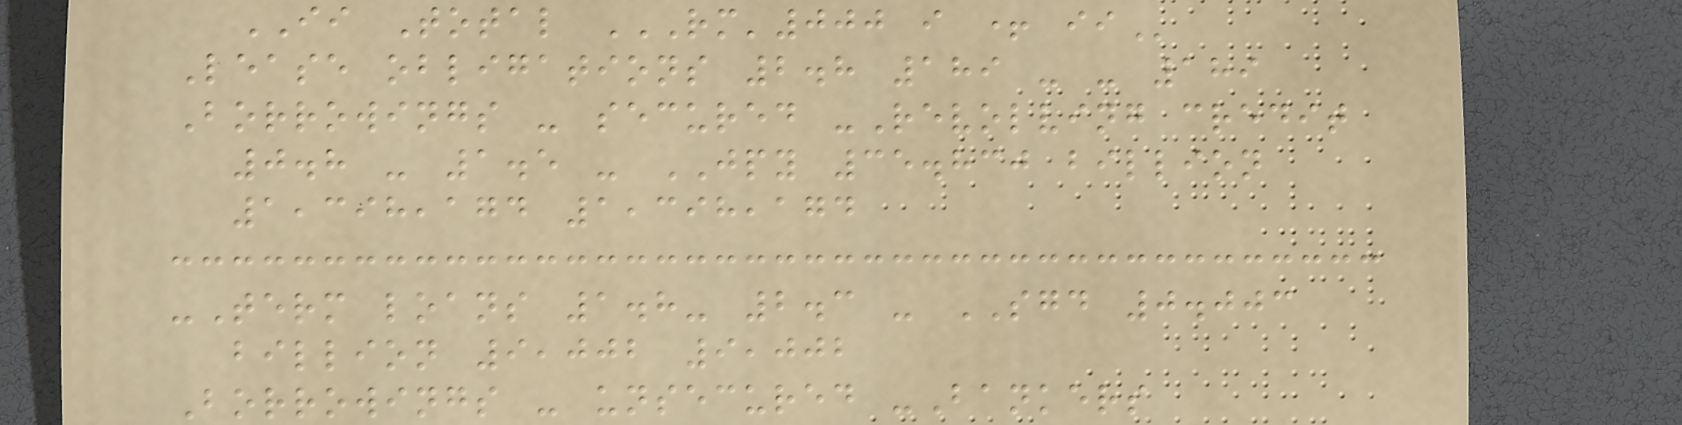II Total RM'000 I + II
Lease obligations 2.8 189 - - 189
Borrowings - secured -Revolving credit
0.8 - 1.5 - JPY 35.830 billion
1,398,174 1,398,174
-Term loans 1.8- 2.3 - SGD 0.003
billion 9,002 9,002
Borrowings - unsecured -Bankers
